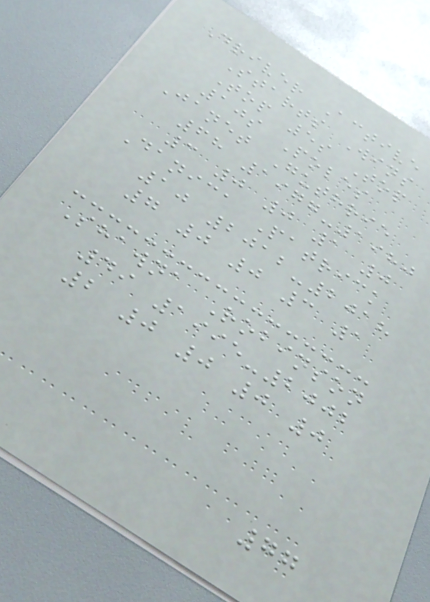Driver Active
Starts Wins
Top 5s Top
10s Poles
Janet Guthrie
68 1977-1980
3 0 0 1 0
Danica Patrick
10 2012-2018
7 0 0 3 1
Shawna Robinson
49 1995-2002
2 0 0 0 0
77
